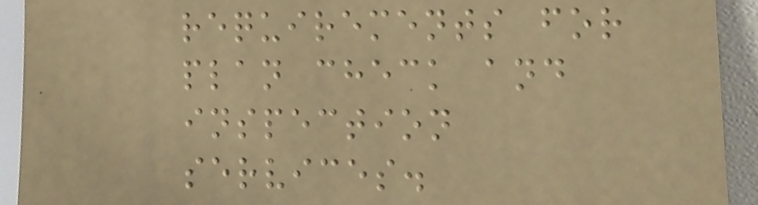requirements for
plan check and
inspection
services.
